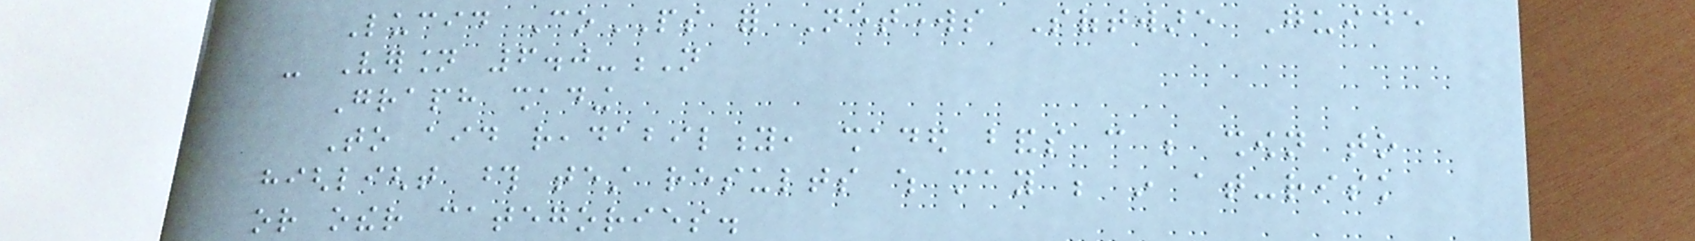Lucid CoPS for Networks Software Guide
- Version 6.0-N
Graph shading
To aid readability, shaded bands can be shown to
highlight those test results which may be in at-risk
or other categories.
